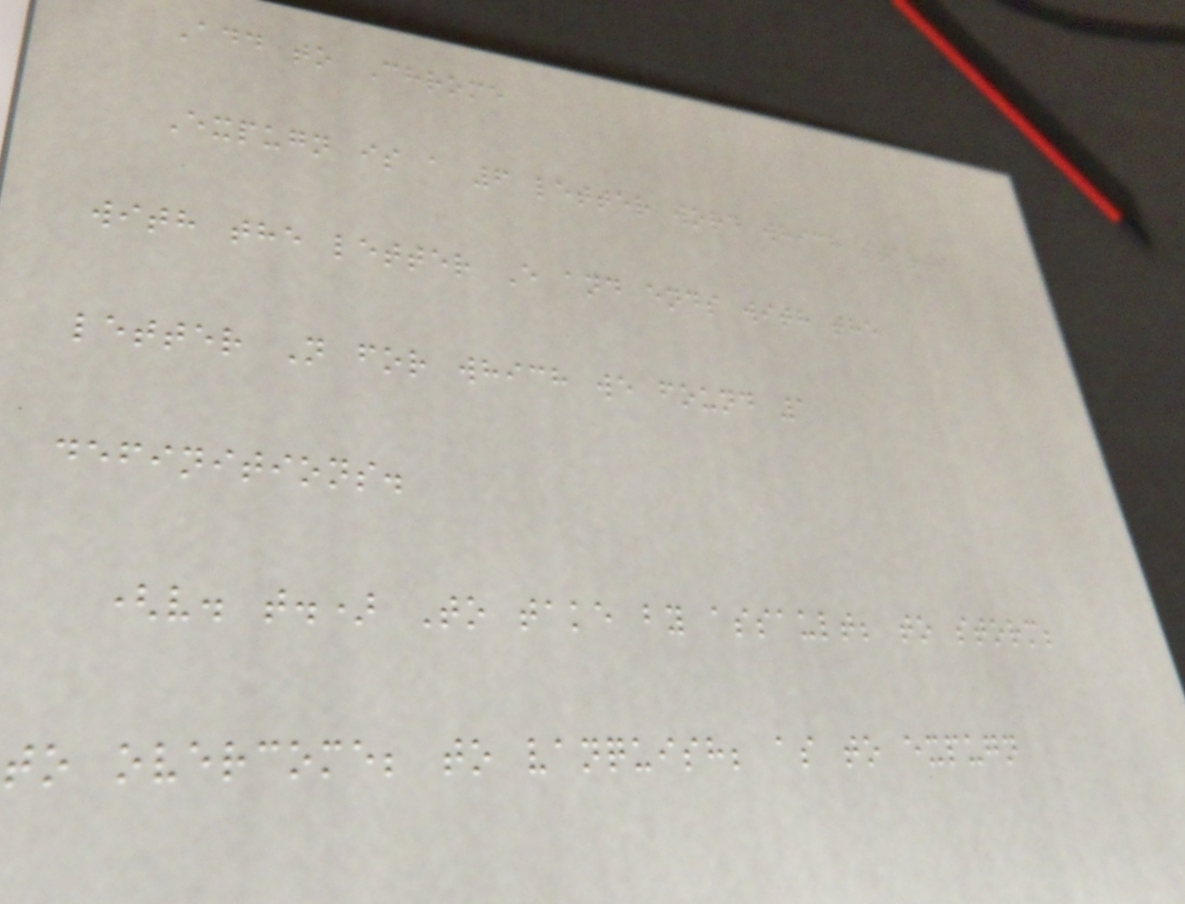Add to Chrome
Expugn is a 6 letter word which starts
with the letter E and ends with the
letter N for which we found 1
definitions.
(v. t.) To take by assault; to storm;
to overcome; to vanquish; as to expugn
